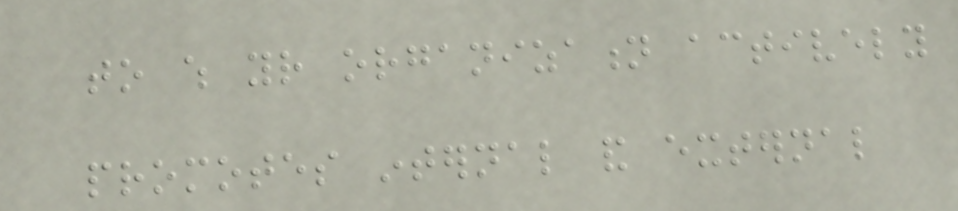to which your organization actively
promotes internal and external
